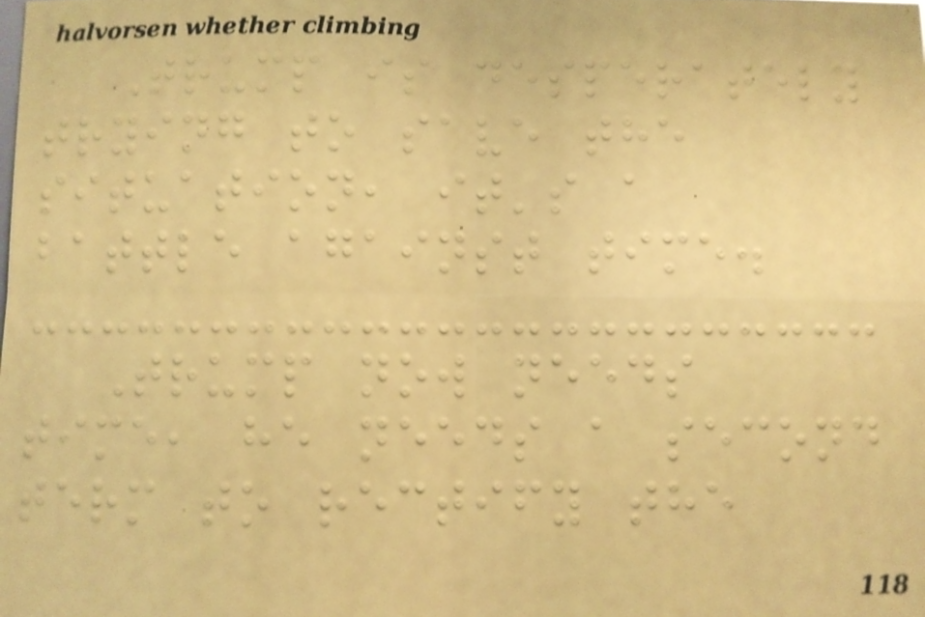Trump is desperately
trying to save the
situation, it's a
battle against time.
Trump now needs
time, he needs a second
term to rectify the
